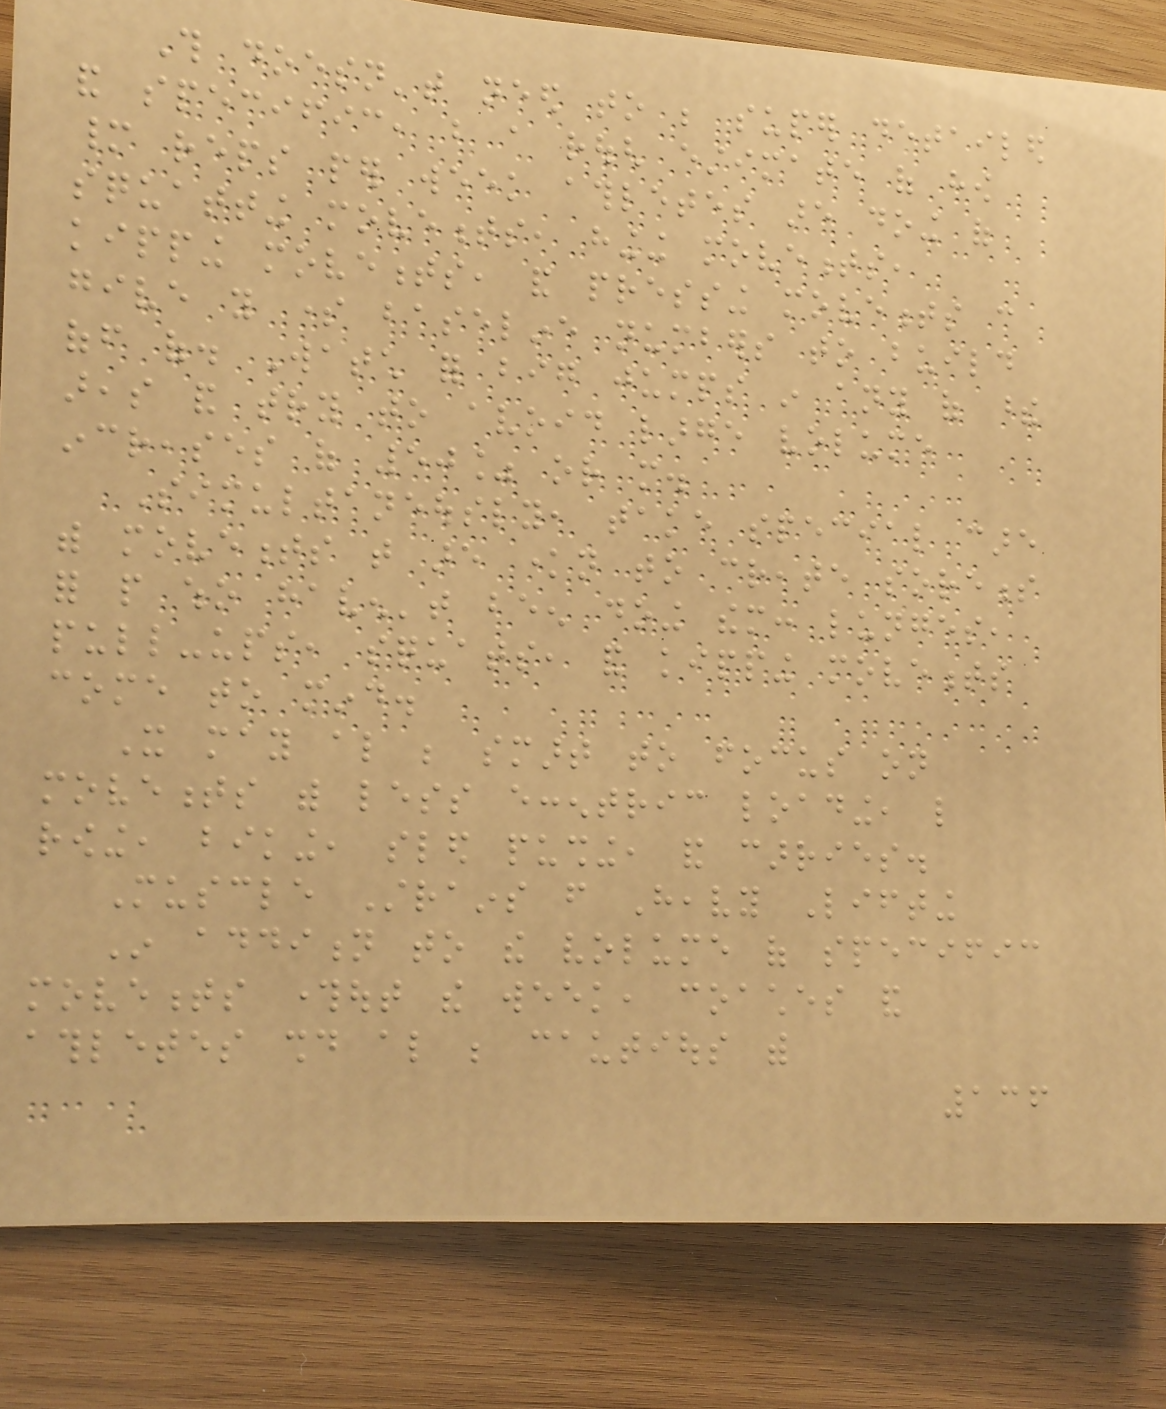This doesn't need to be super detailed
and specific, but a rough estimate of how
many reps per week athletes are doing of
squatting movements, hinging movements,
kipping movements, and pressing movements can
give you some baseline numbers to build
off of. Watch for big jumps in any of these
areas and try to avoid large volume
increases of 50% or more.
Simultaneously, take special care
with movements that are known to create soreness
for people who haven't been doing them: lunges,
pull-ups, squats, and kipping movements
come to mind.
It may also be smart to focus on
movements with less eccentric loading, like
rowing, biking, sled pushing, and carries.
Muscle Strains from Heavy Lifting
In addition to the volume of specific
movements throughout the week, coaches and
athletes should also be cautious with
136
